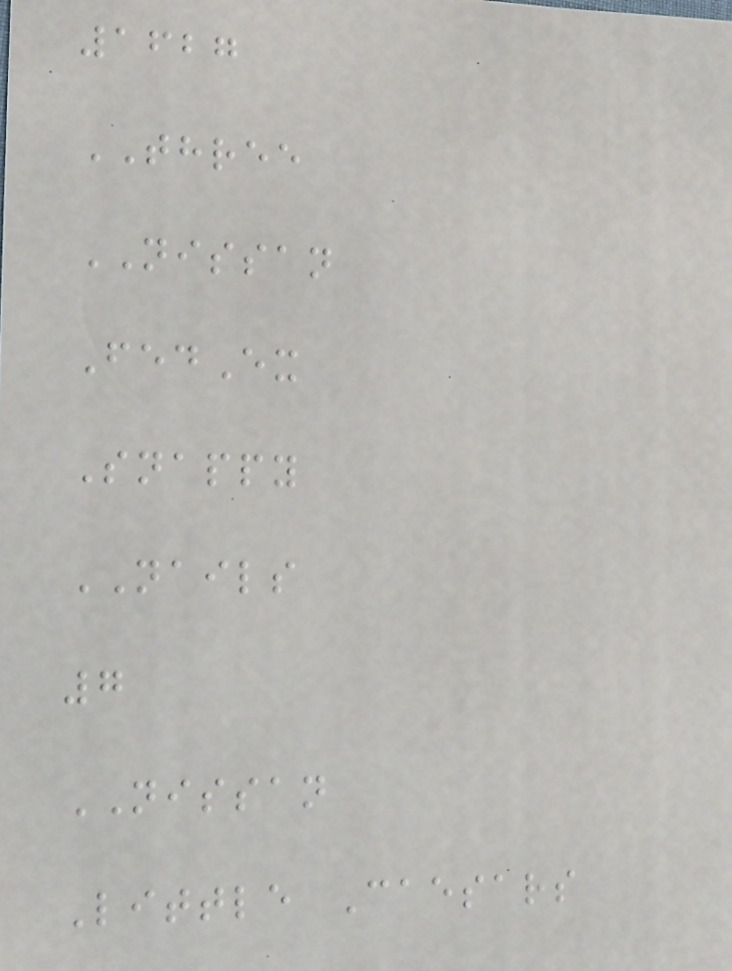1627
THREE
NISSAN
FedEx
Snappy
NAILS
7
NISSAN
Little Caesars
